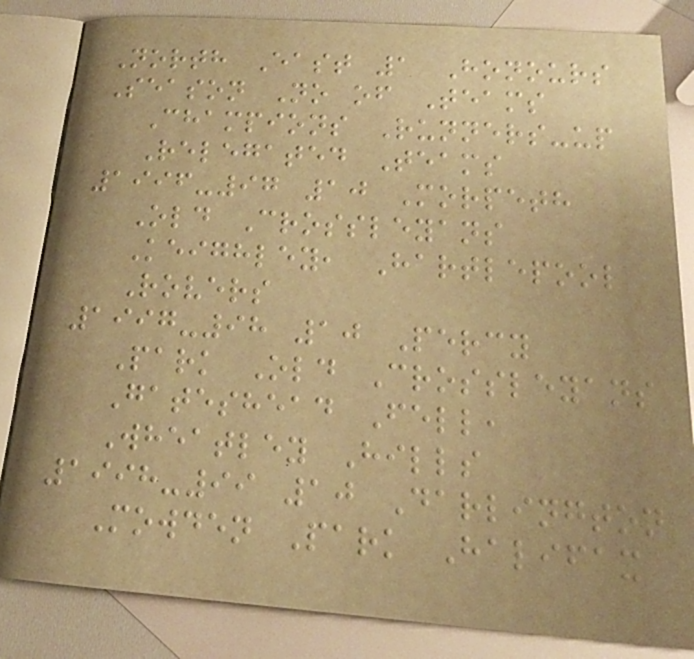North East 1 Honours
Season No of Teams
Champions Runners-up
Relegated Teams
1996-97 10 Morpeth
Old Crossleyans
Keighley, Hartlepool
Rovers
1997-98 10 Percy
Park Old Crossleyans
Gateshead Fell,
Wheatley Hills
1998-99 10 Darlington
Mowden Park Halifax
